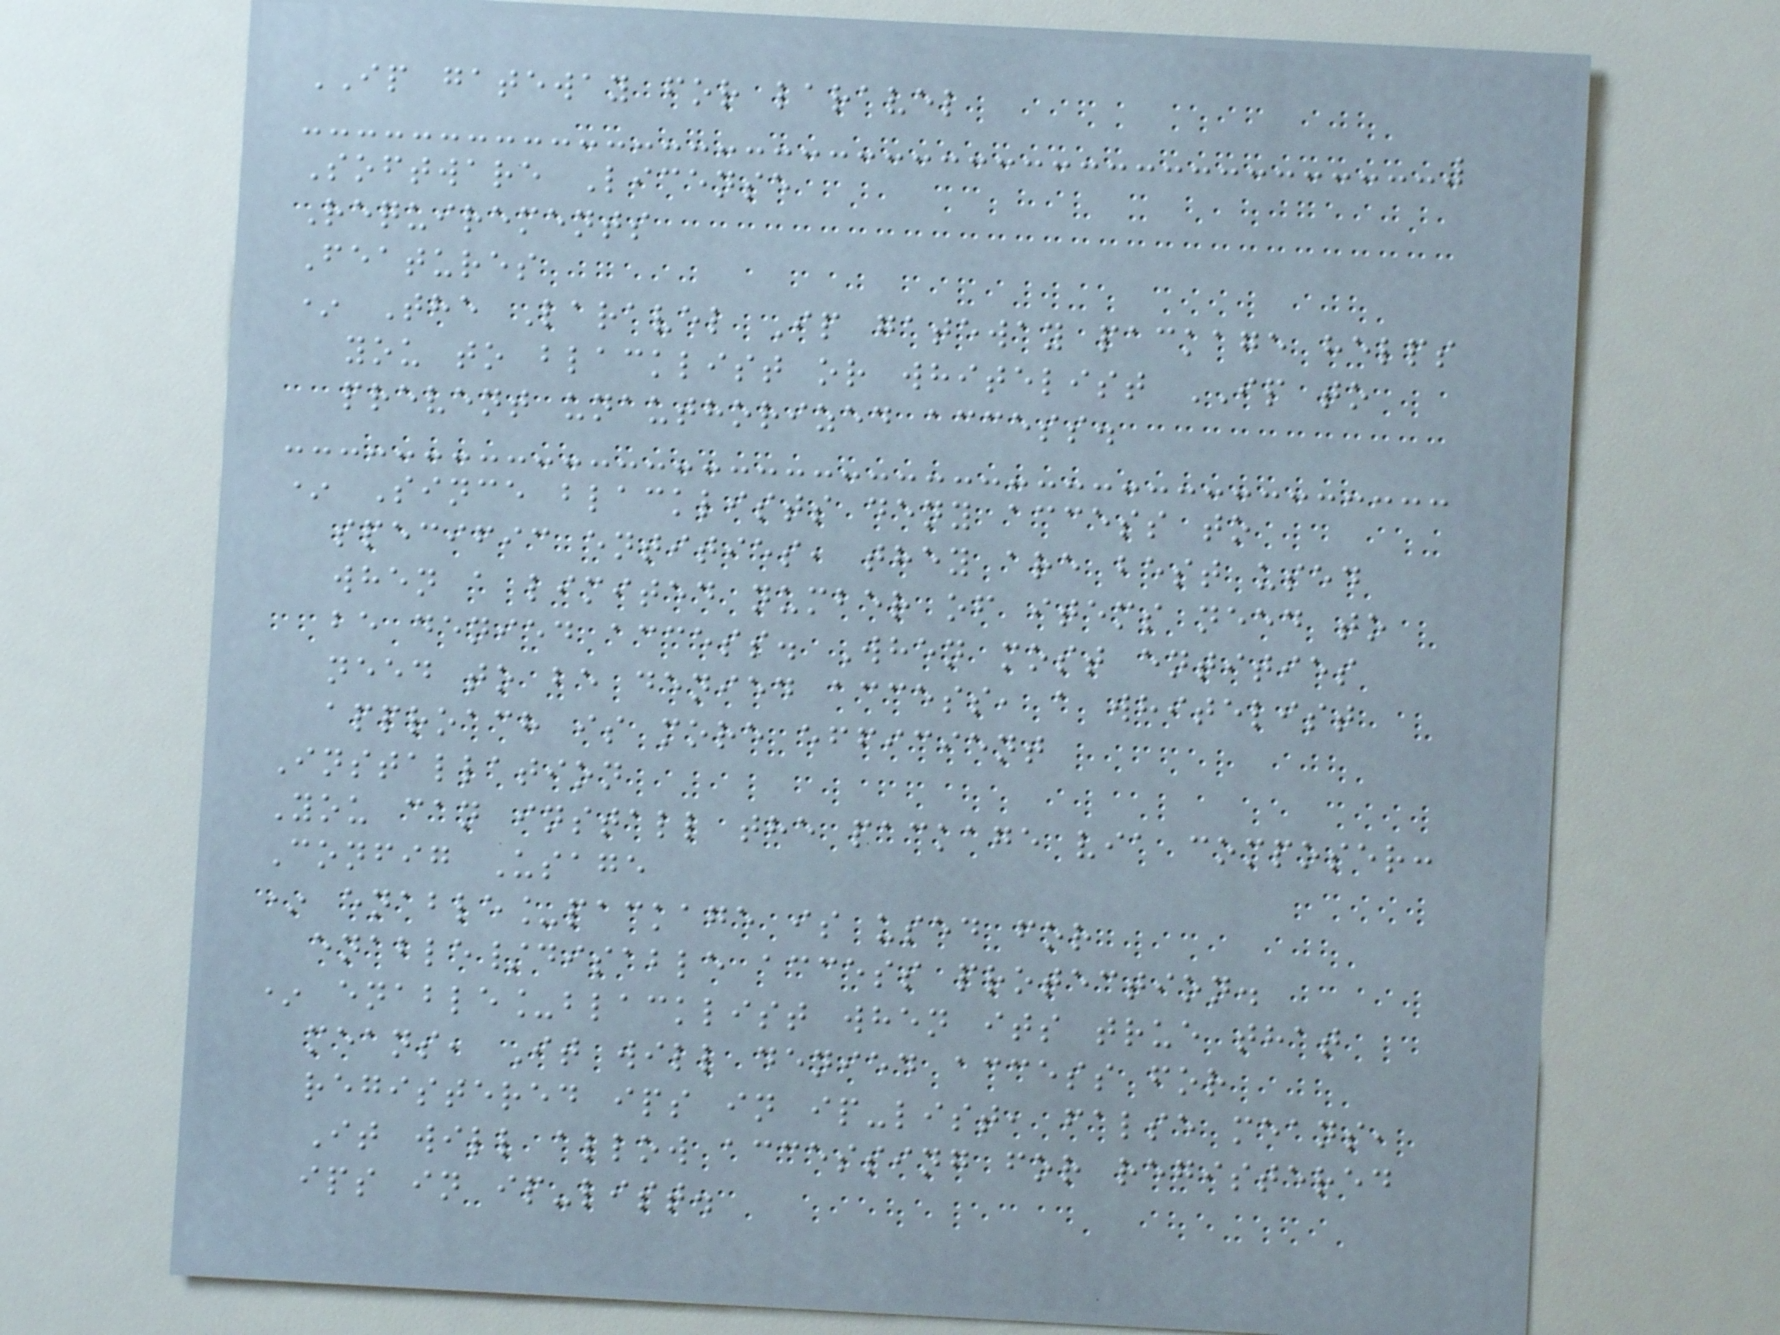IP gateway for laravel
Software License
Requirements
Features
* The Laravel Ip gateway package helps
you to blacklist or whitelist IP to
prevent unauthorized access.
* Since blacklists deny access to
specific entities, they are best used
when a limited number of items need to
be denied access. When most entities
need to be denied access, a whitelist
approach is more efficient
Installation
You can install the package via composer:
Config Usage
* enable_package is used for
enable/disable access protection.
* enable_blacklist when its true that
means, It will denied access for
registered ips in ip-list, false means,
It will allow accessing for registered
ips in ip-list.
